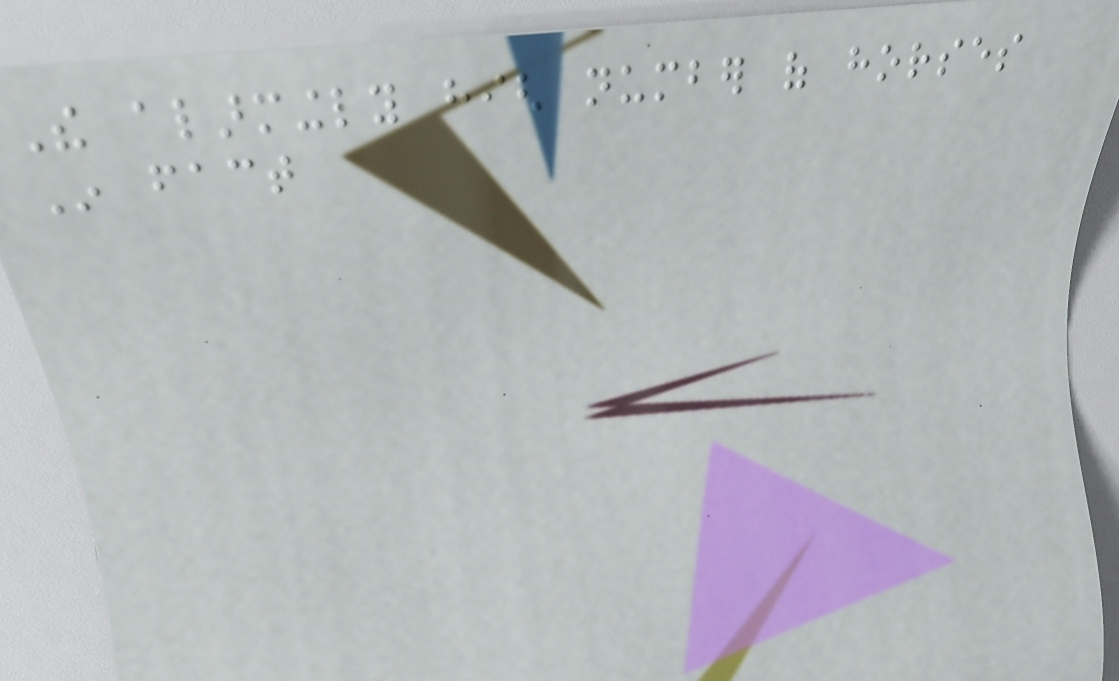The alarmingly high number of horses
In fact
